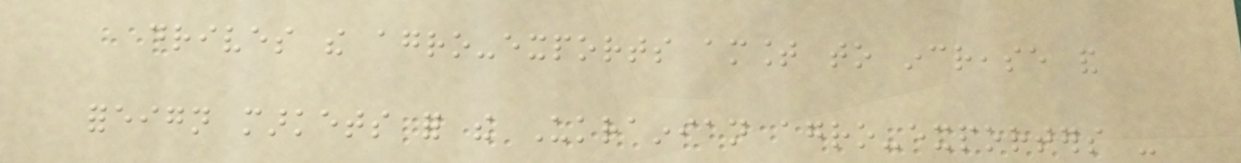drives the agro-exports amount to increase and
foreign markets for the Ukrainian agro-exporters -
